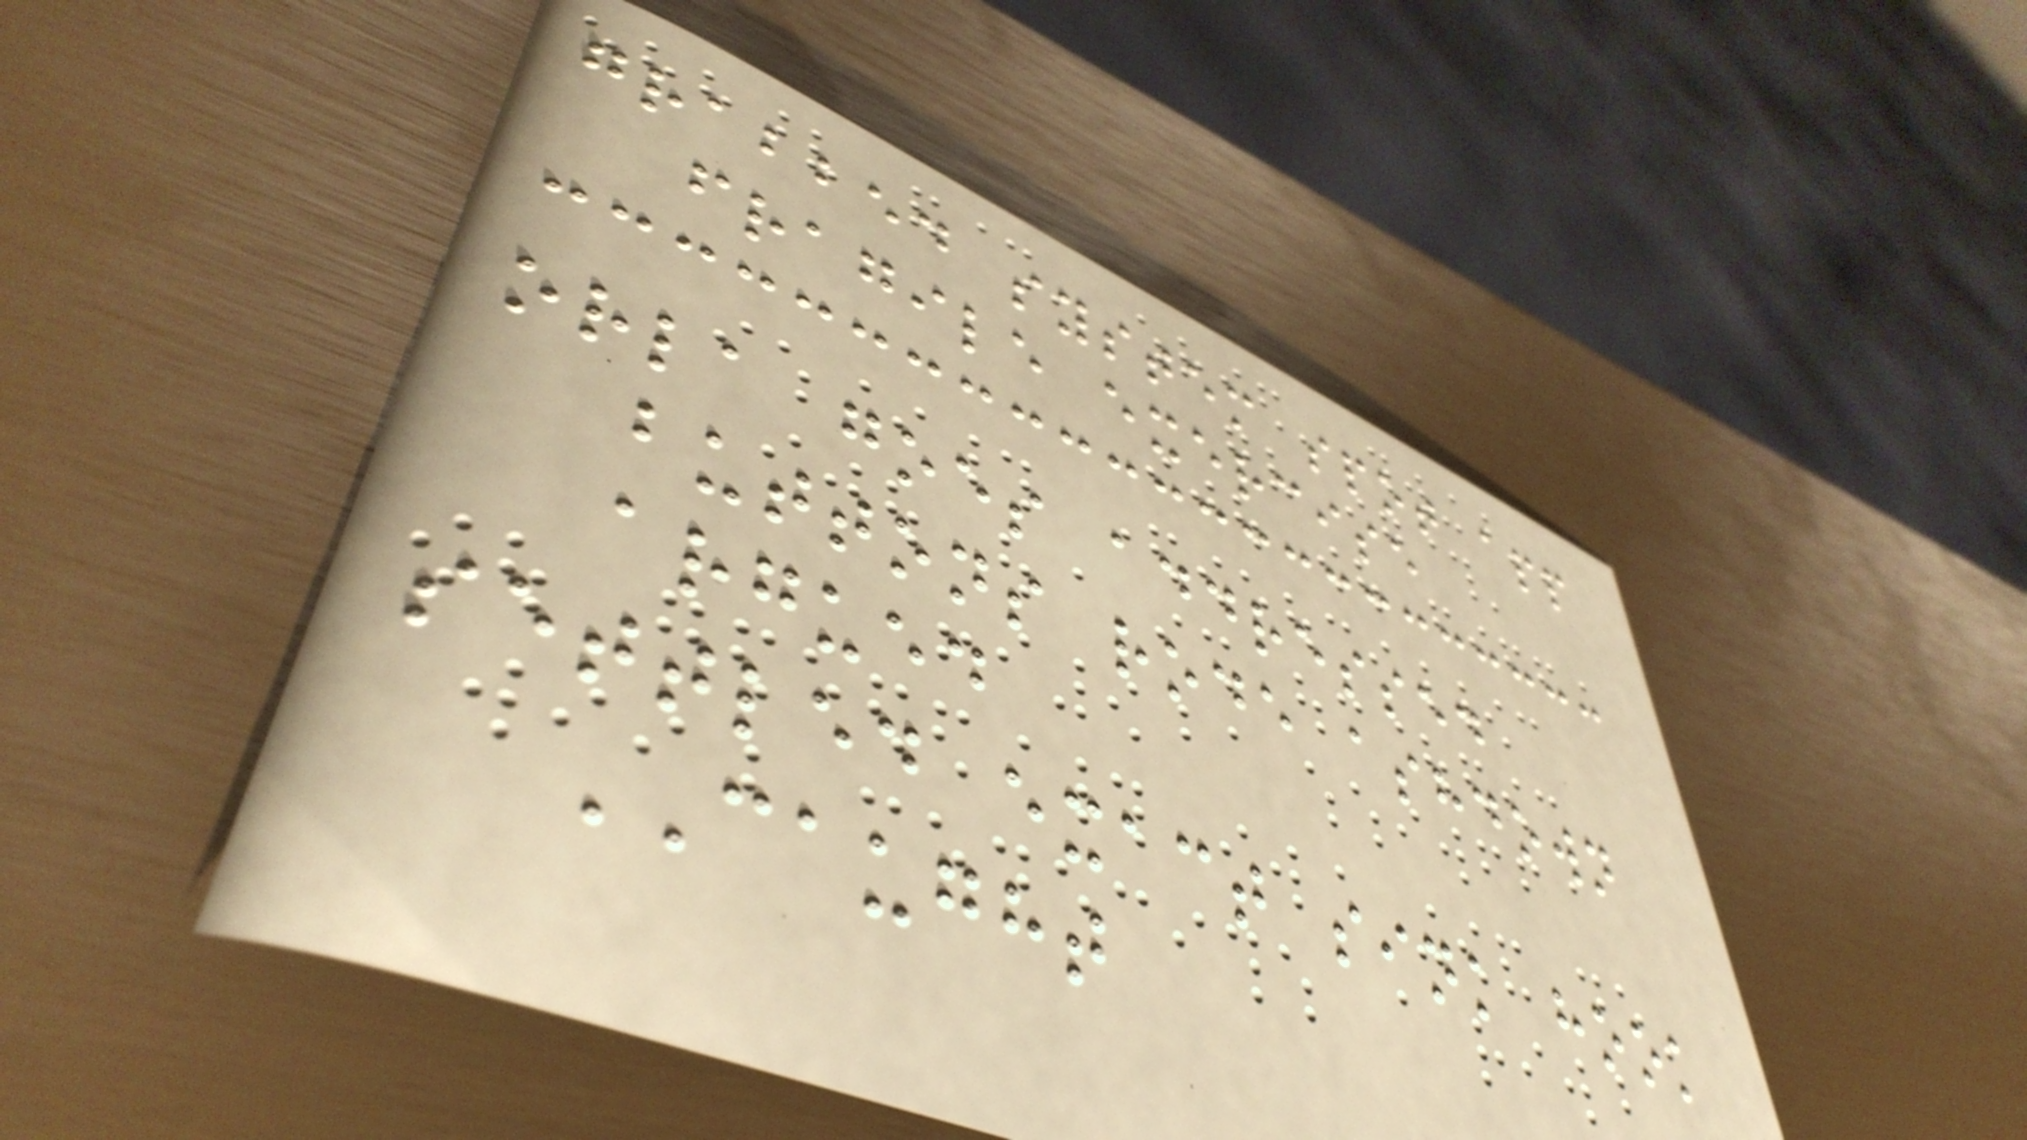grabbed system spot app
fragile exercise
orla goes addressed
buttons rode ashdown
argued
settled exact sink hook
CAUGHT
